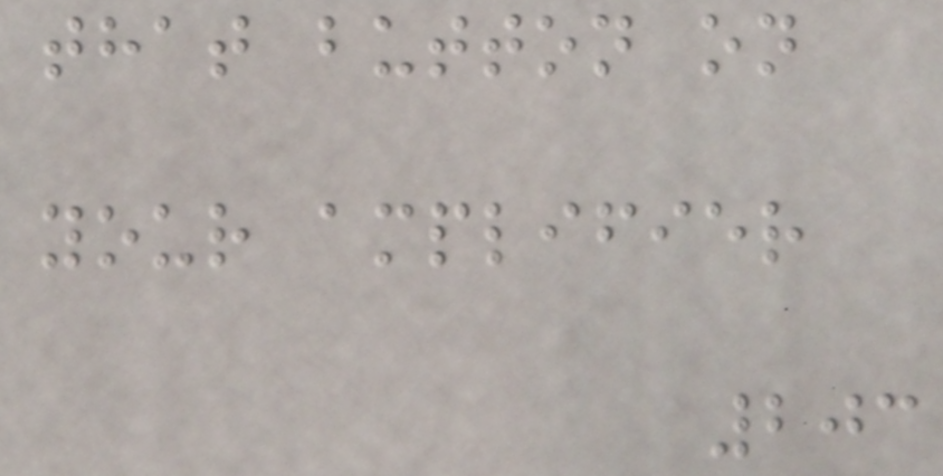that button on
your amplifier
203
